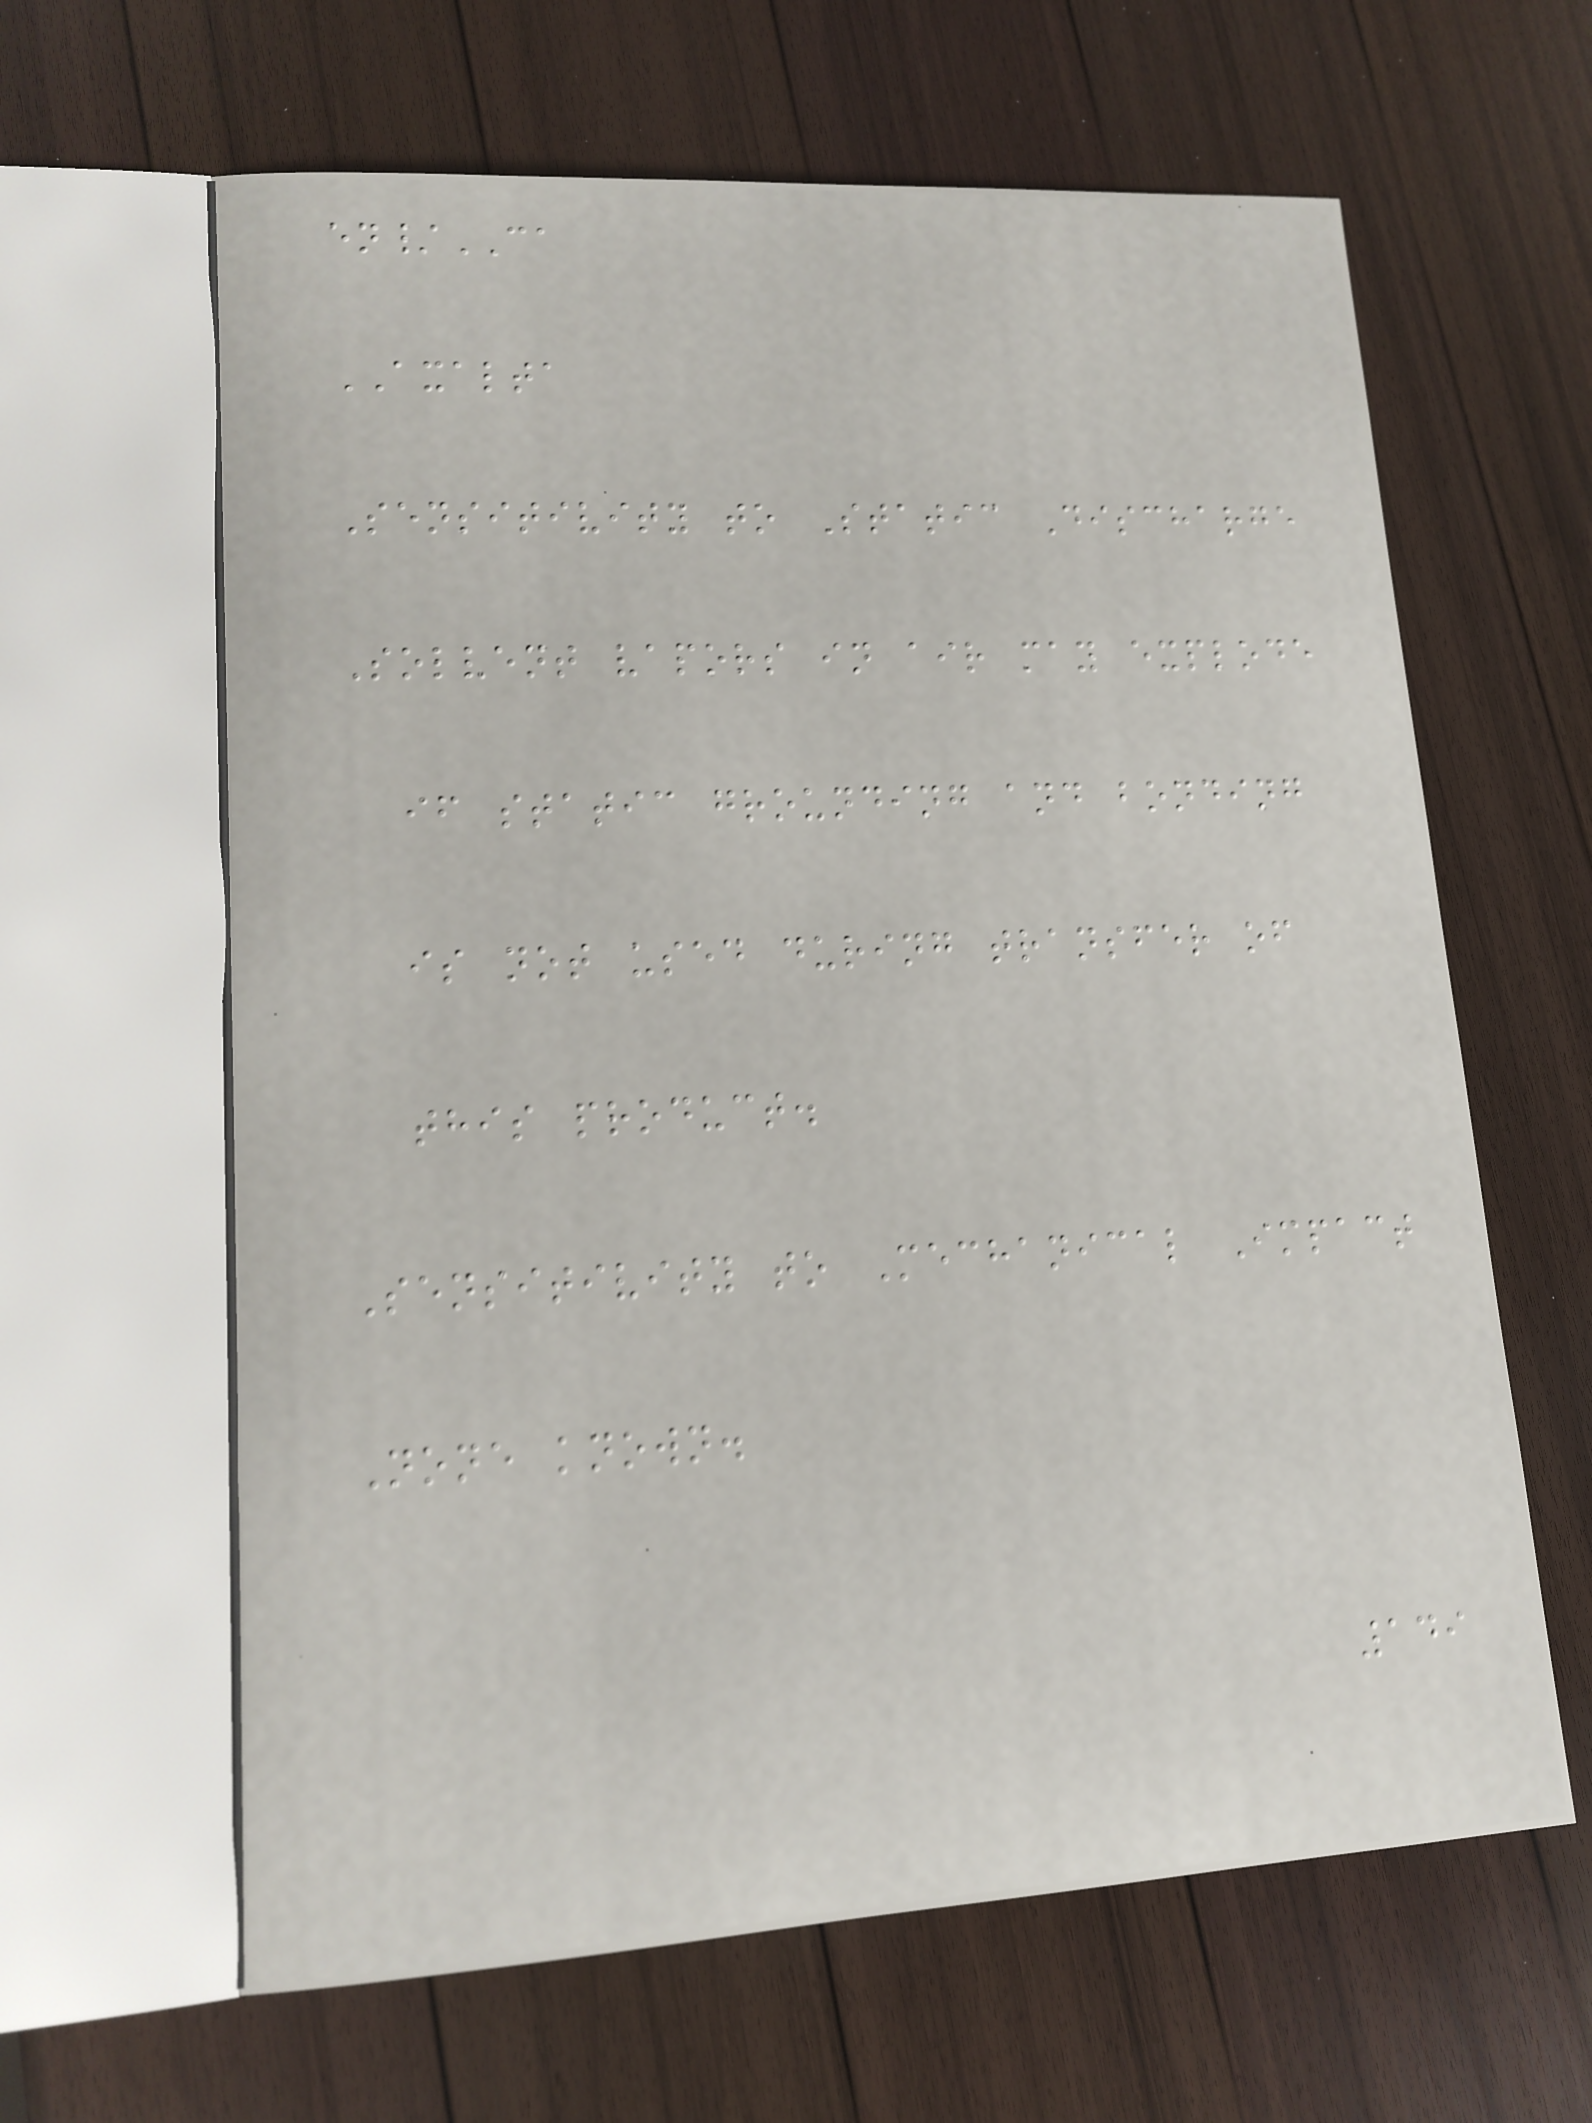en/CA
AXALTA
Sensitivity to Static Discharge
Solvent vapors in air may explode
if static grounding and bonding
is not used during transfer of
this product.
Sensitivity to Mechanical Impact
None known.
149
